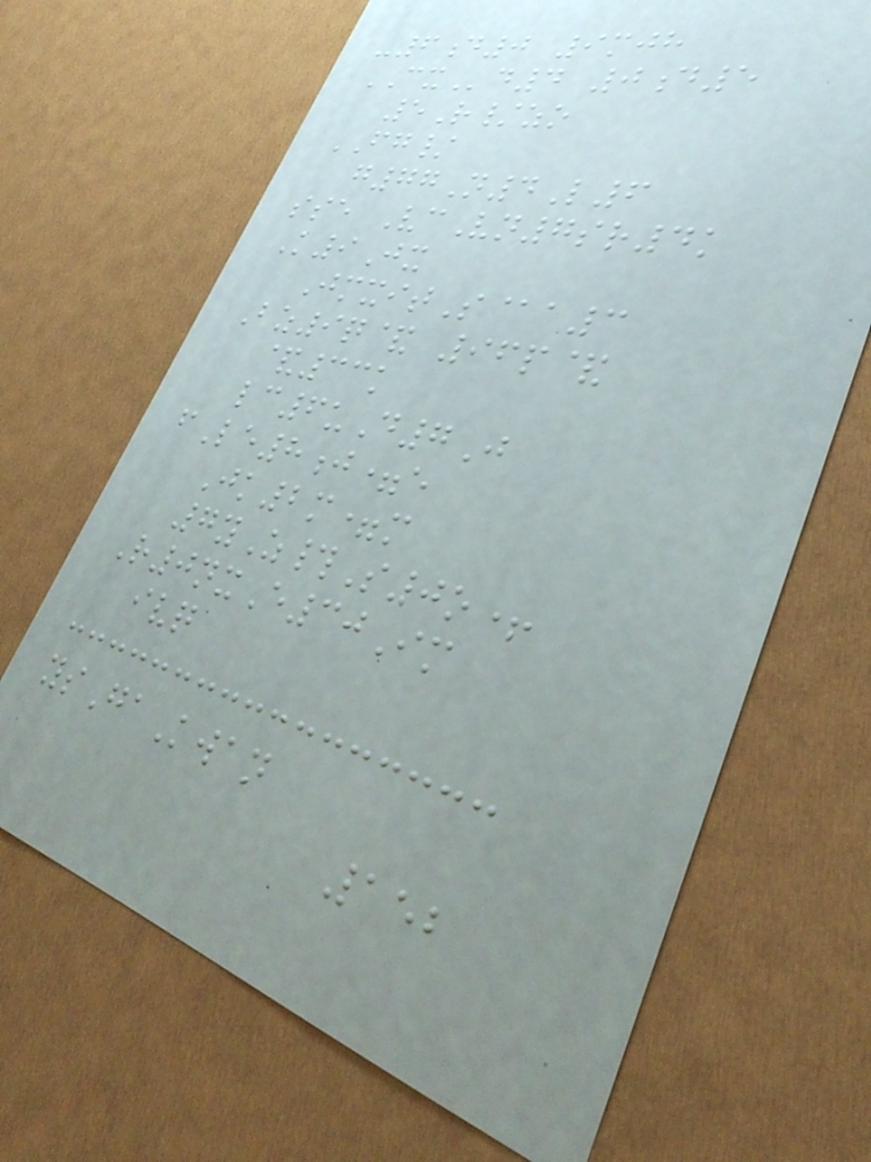-6d0 9mjh
CXd4 0d5
5R/zo
FG/
g77N4L6
sse VcVn7sr4k
K9Jx
JmxitS@a3
Bz9q& 96p&
&33k
lc6uD7J
fLe8j=e
Jk2m=m
7yZ#S0o+
R0nxE30Im
ivq
ysGaKwan
152
